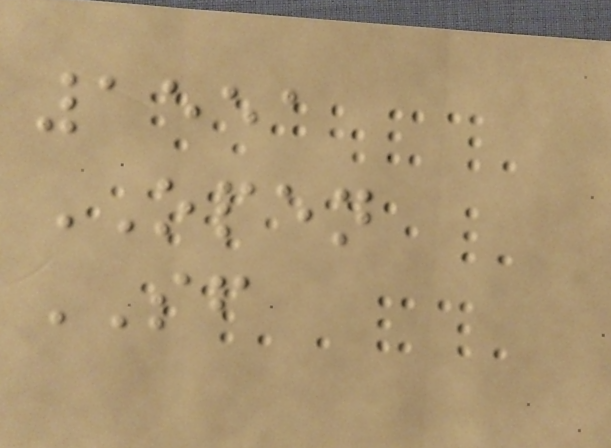1551
OPEN
SF
